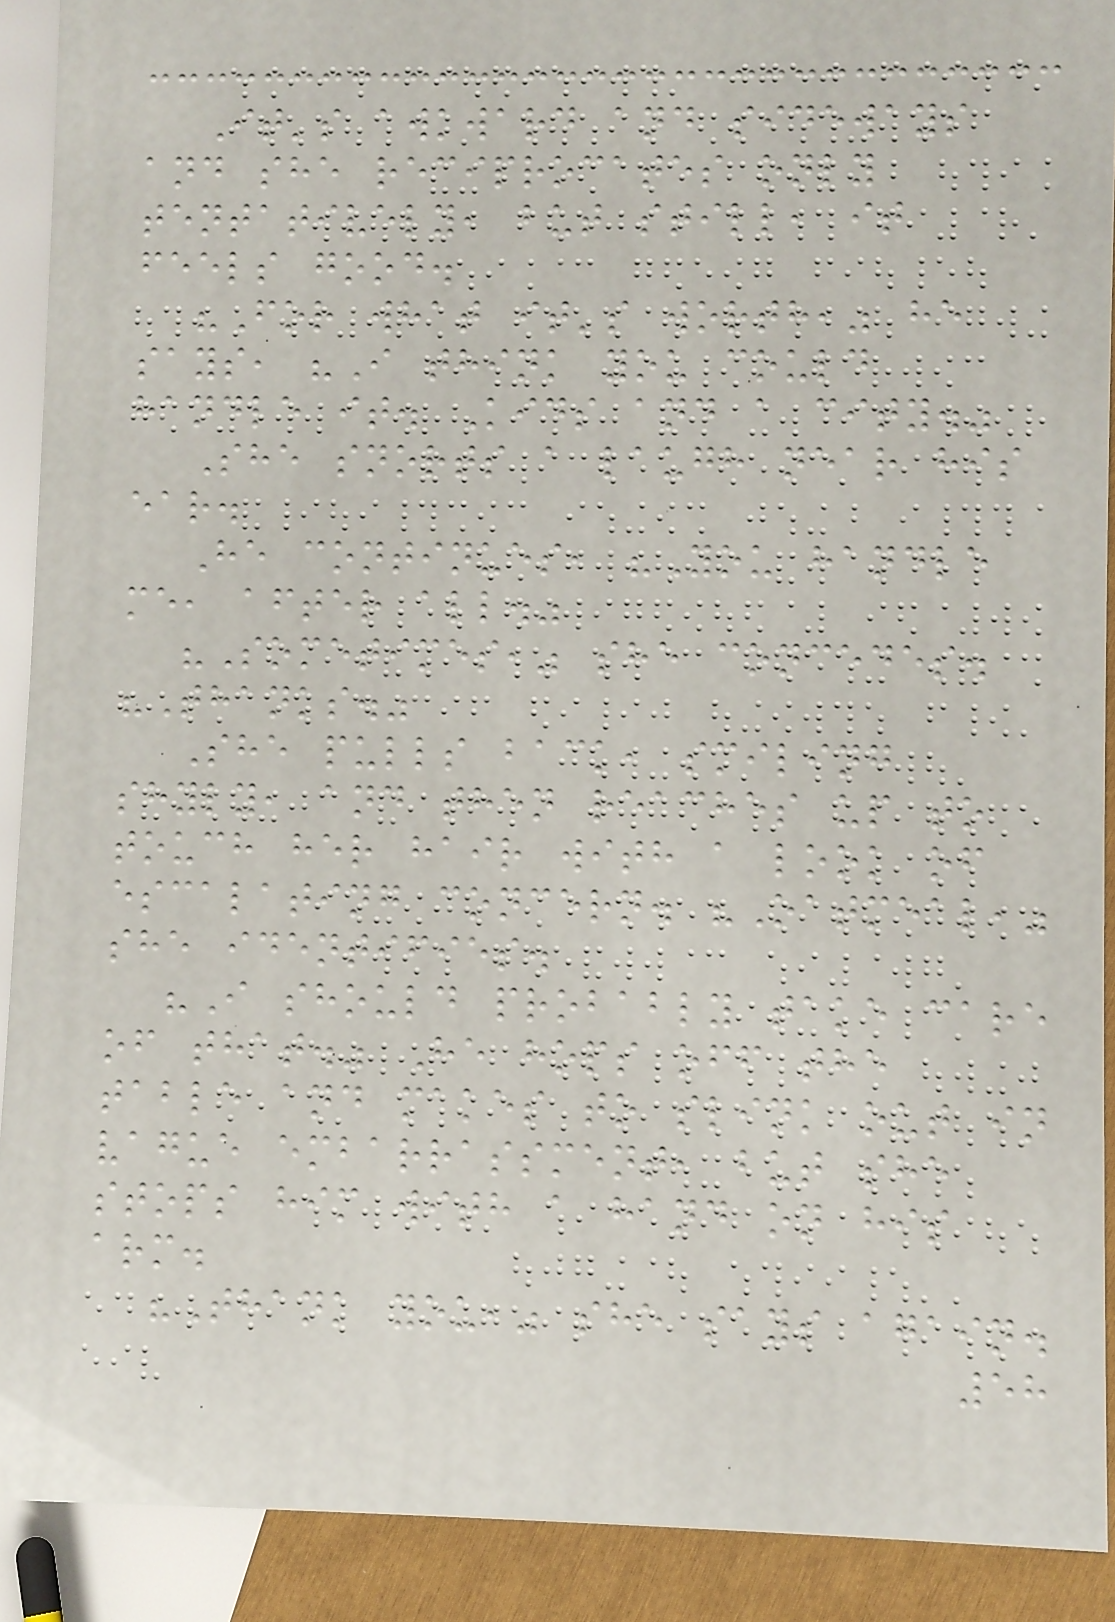It's awkward and sideways
and she reciprocates only
tentatively, but still, it
feels good.
"For what it's worth," he
says, "I think you could
handle it. Kids and a city."
She snorts a laugh near his
ear.
He continues, "You handle
me, after all."
"Sometimes," she concedes.
"Thanks."
She pulls back, smiling
shyly, and then reaches up to
touch her hair with a look of
escalating concern. "Oatmeal,"
she identifies.
"I should probably take care
of that." He hops off the
table and makes to slink out in
vague embarrassment, but she
stops him with a hand on his
arm.
"Thank you," she says again.
58
